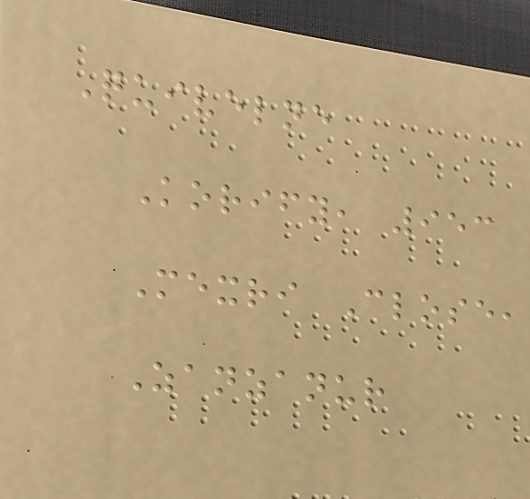Quivelne
Korify, 953
Mexri Close,
Zanzanur
